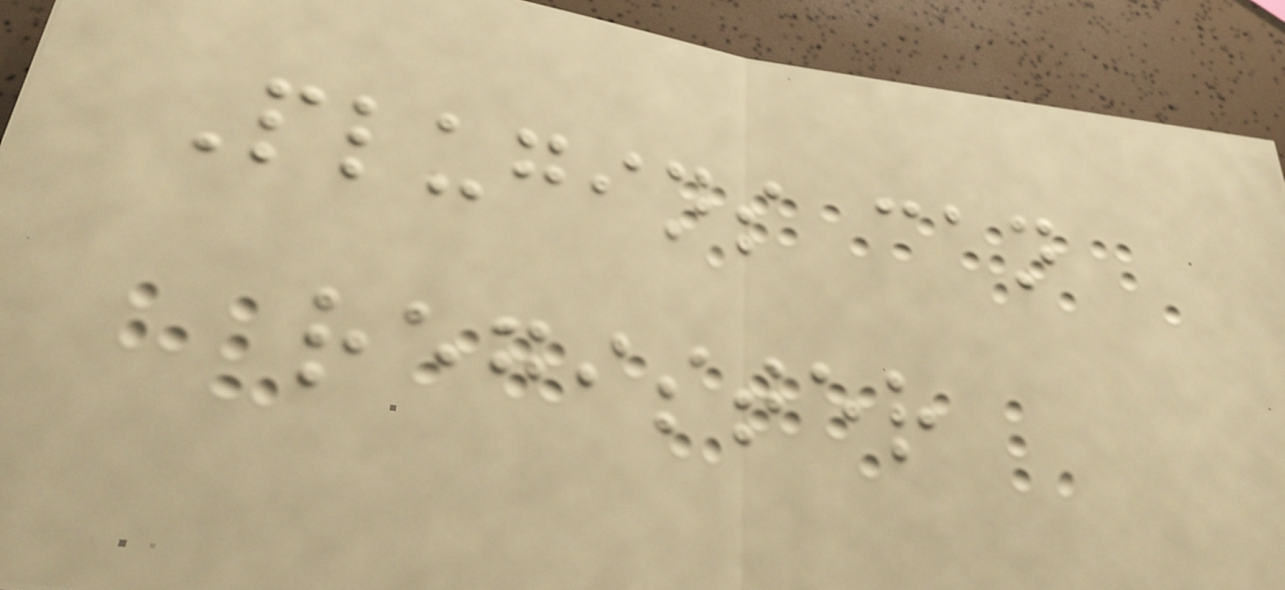Plugins can
register
